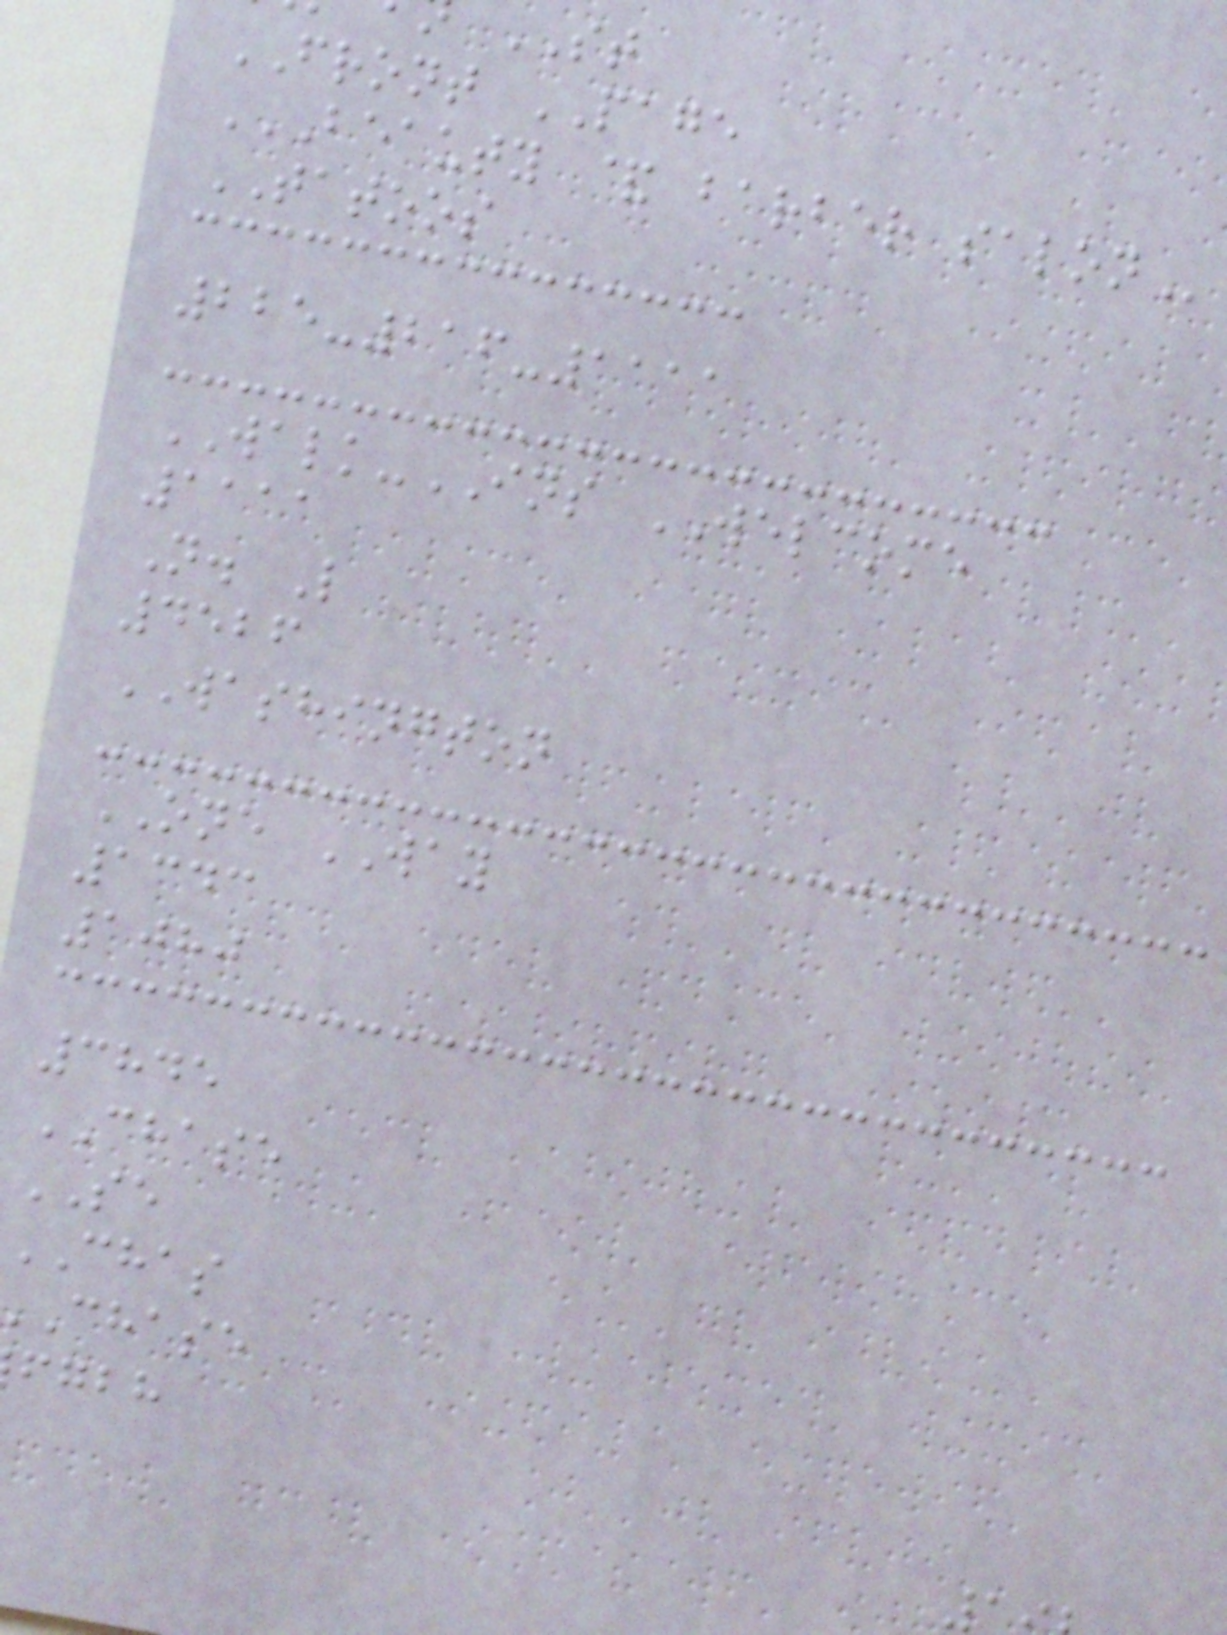ST
FRONT PAGE
BEAUTY & BARBER SALON
TATOOS
225-216-1111
WALK-INS WELCOME
1111
N. L
4526
WASHINGTON
ONE WAY
1343
1080
3845
CHASE
SE
CHAS
chase
fgbh
